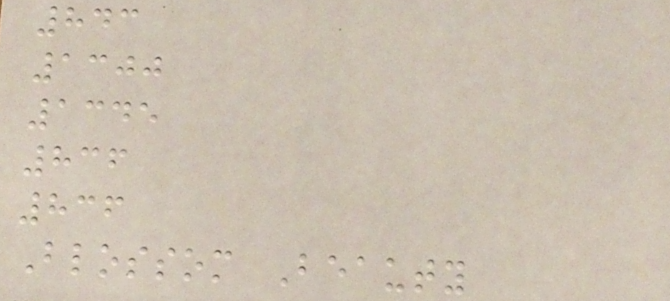843
1300
1345
836
836
Blossom Beauty
